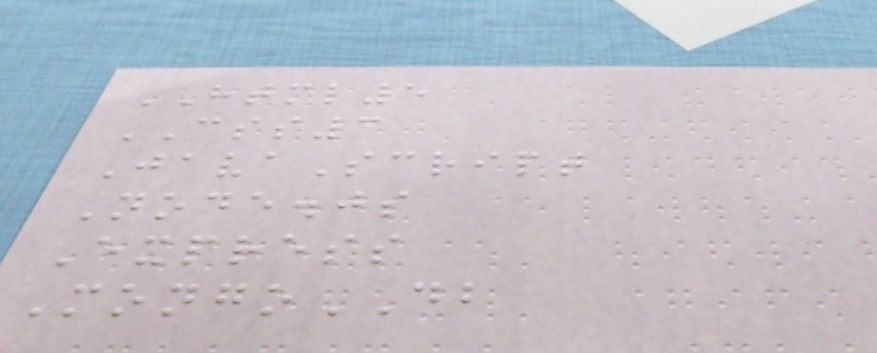HTML5
CSS3
JavaScript
Node.js
Express
MongoDB
